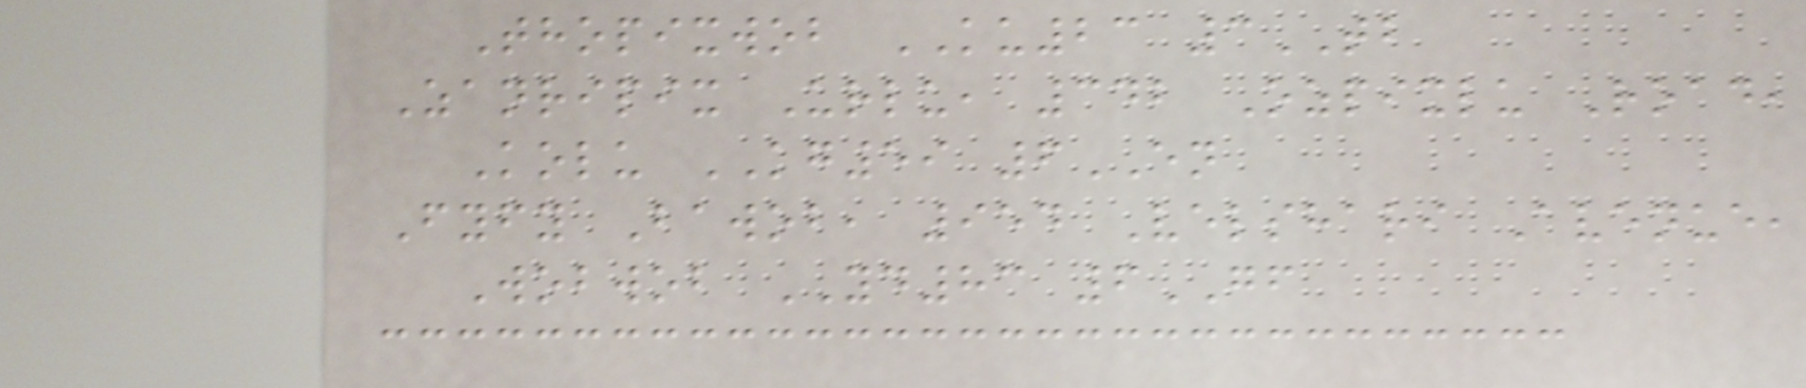Thopixwob KU23 3TB
Zanripix Urlu, 342 Ozpixlu Road,
Kolu KG59 6EN
Fyfy Bawob, 954 Velshari Avenue,
Wobwob YD83 6GF
